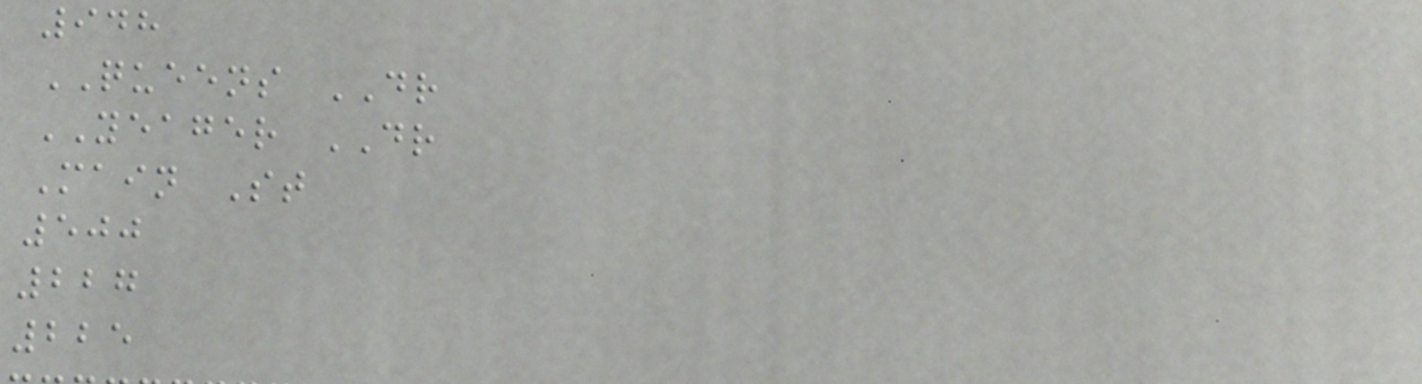948
QUEENS DR
YEAGER DR
Main St
500
227
225
